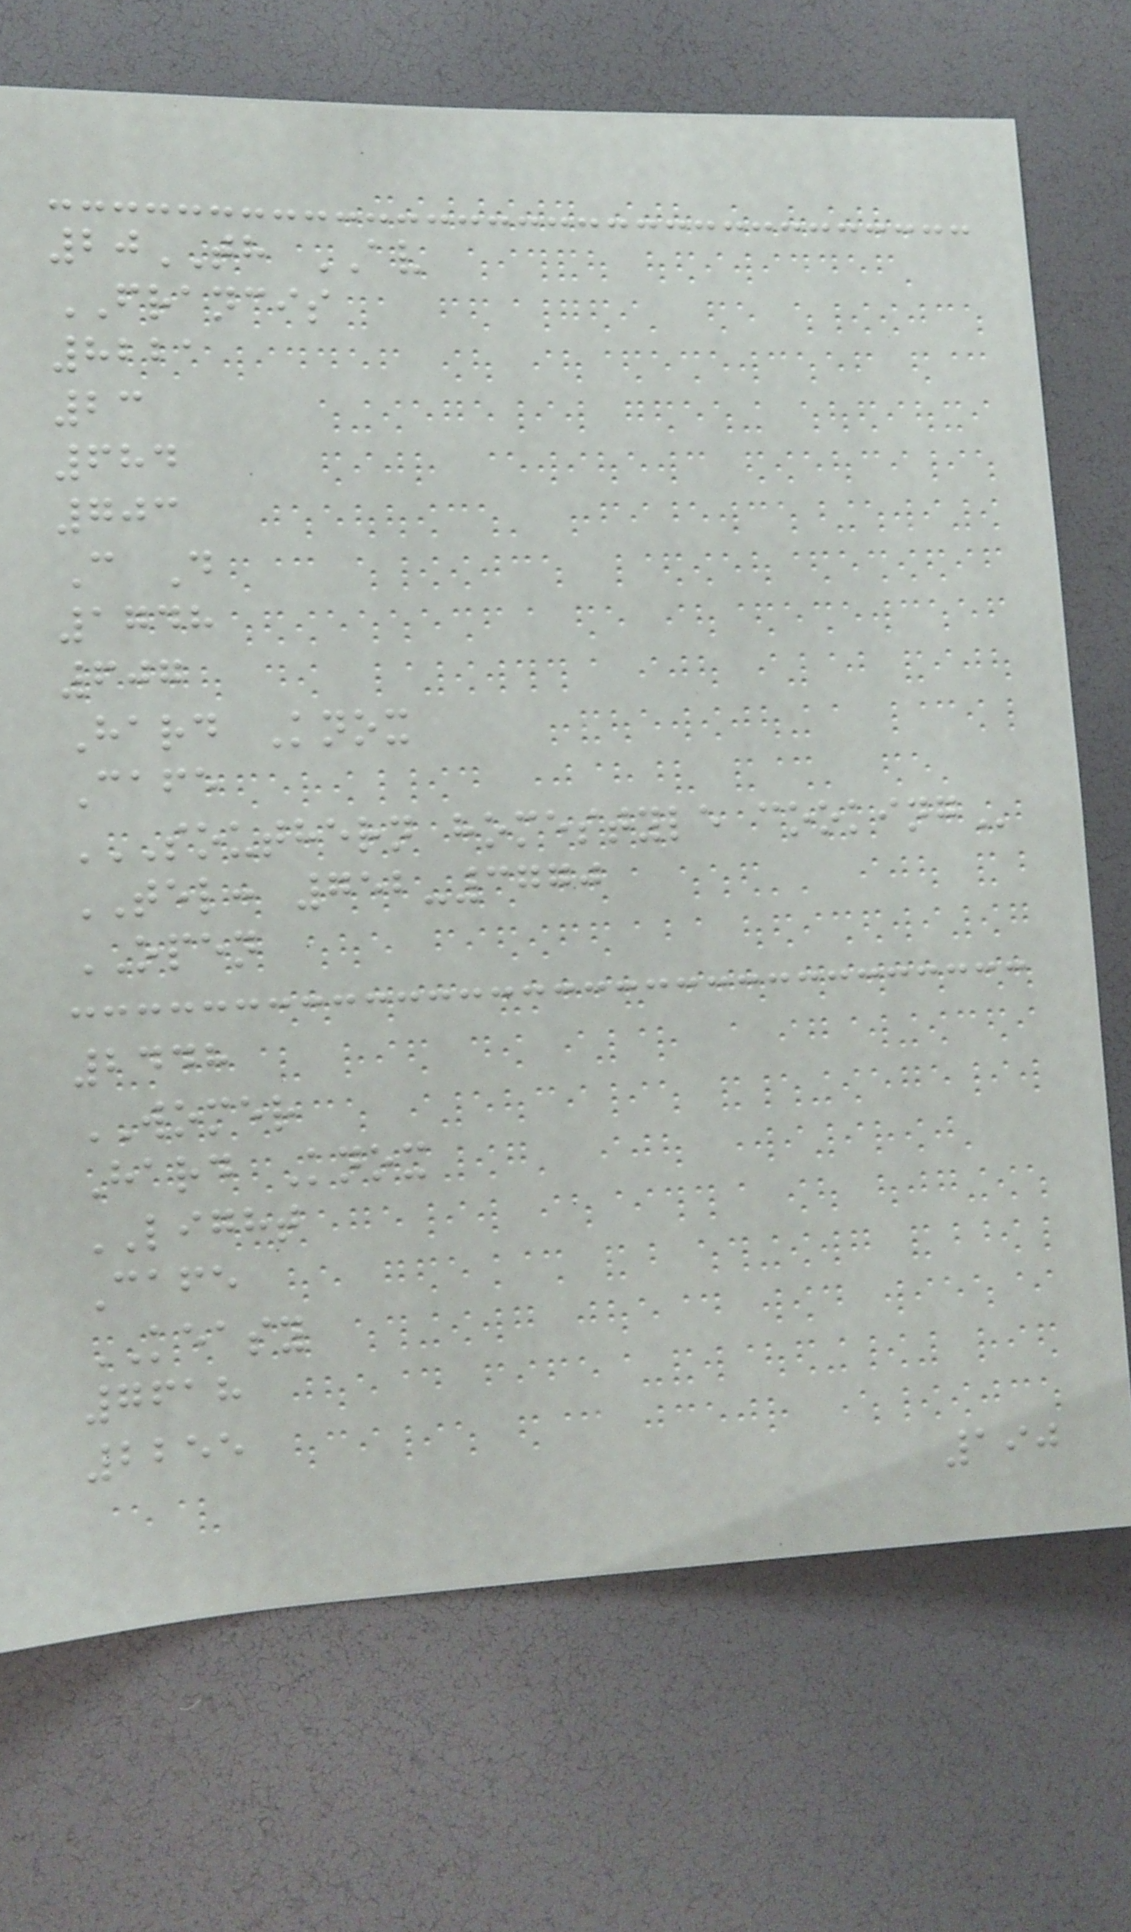20TH AV
FRANCIS
8221
23
684
703
C D
1748
607
Hard Knox
Cafe
SOUTHERN HOMESTYLE COOKING
TEL: 752-3770
OPEN
2448
WOMER
Hard Knox
LIGHT
Cafe
KEASY
7618
2255
190
